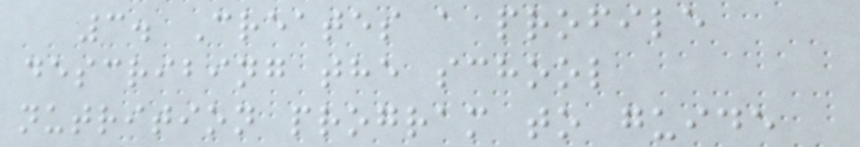3. Creates a profile
describing the school
nutrition program to guide
